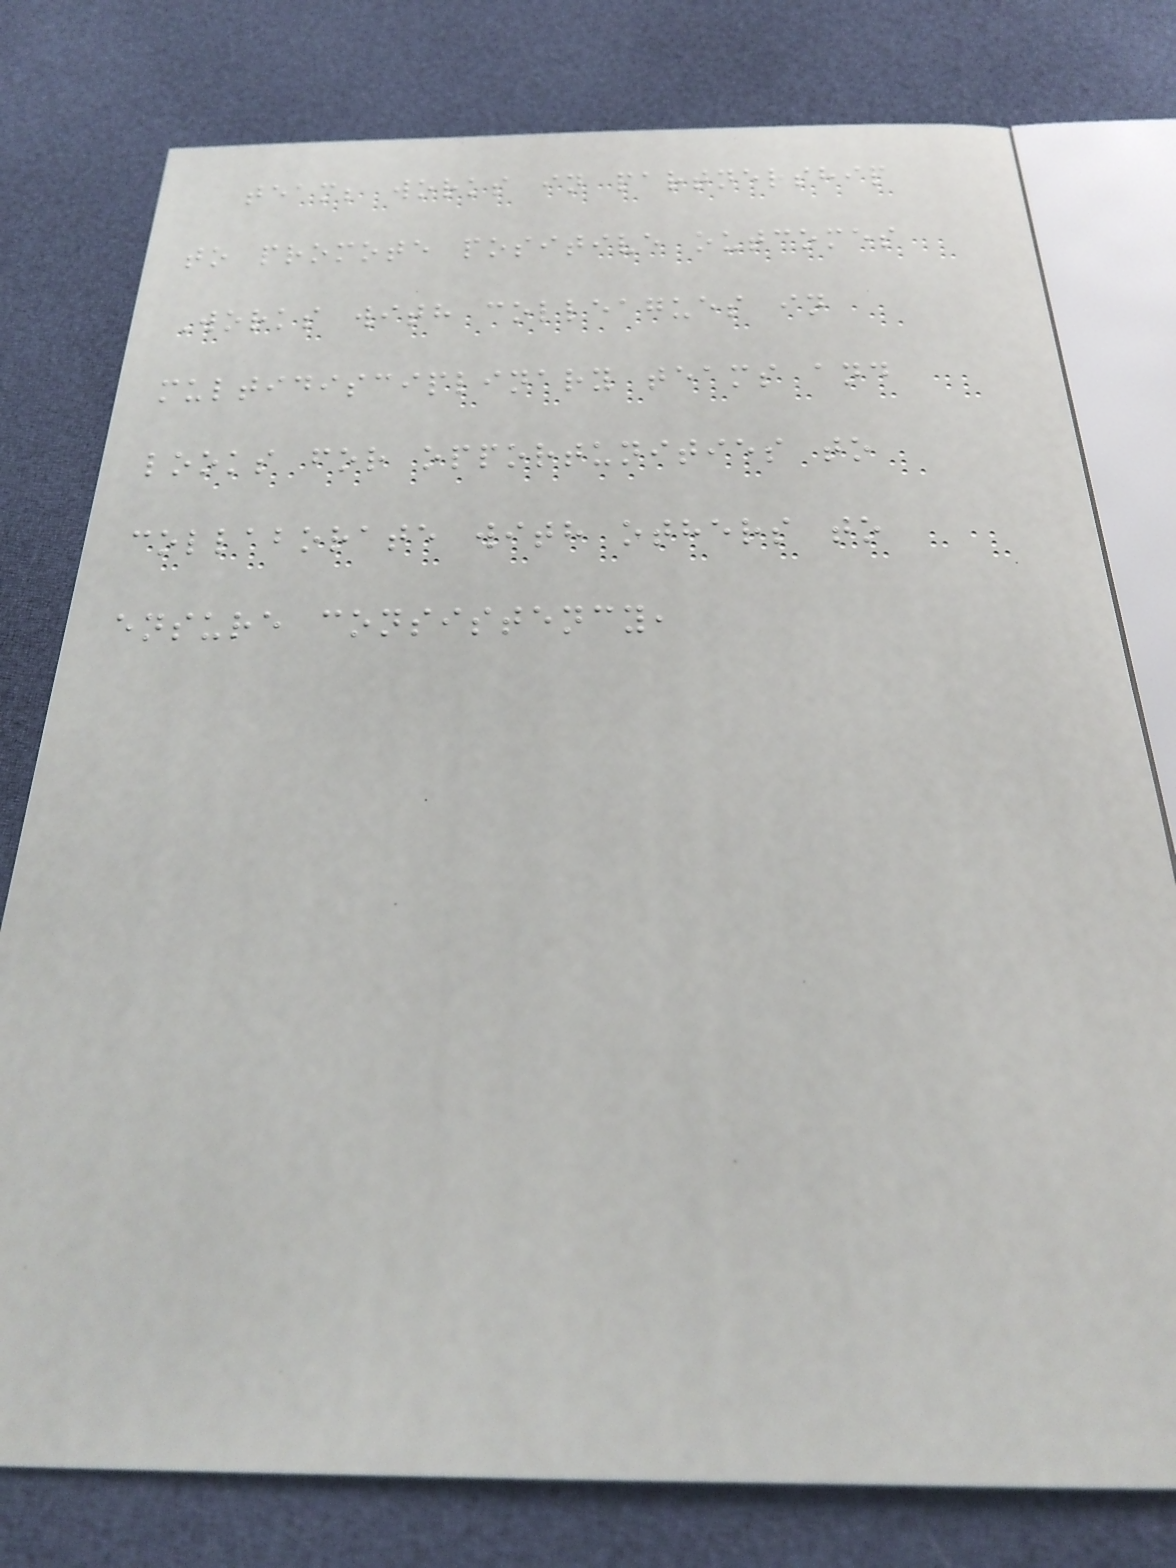team; works in partnership
to promote positive outcomes
Works with colleagues in
multidisciplinary teams and
looks for opportunities to
collaborate with others to
ensure consistency,
